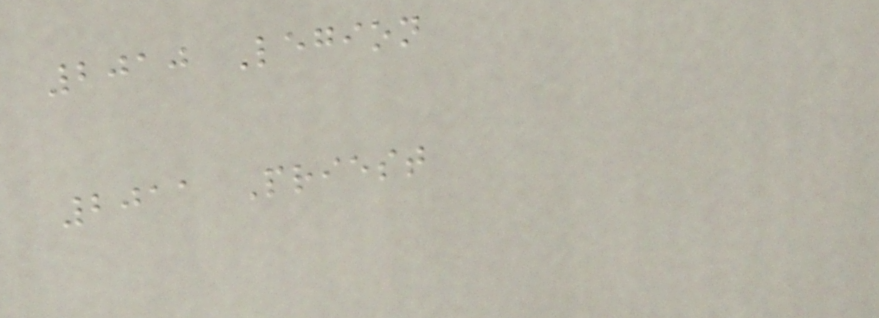2010 Legion
2011 Priest
